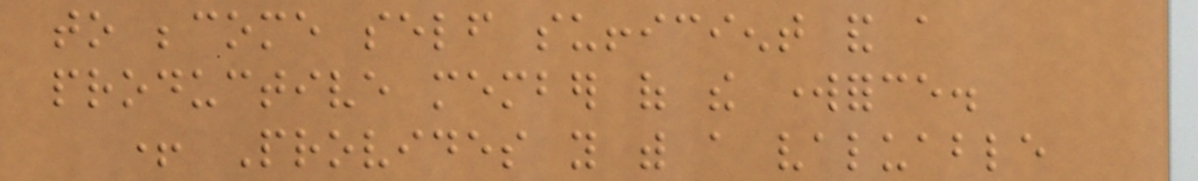to become self sufficient and a
productive member of the workforce.
+ Provides you with a valuable
